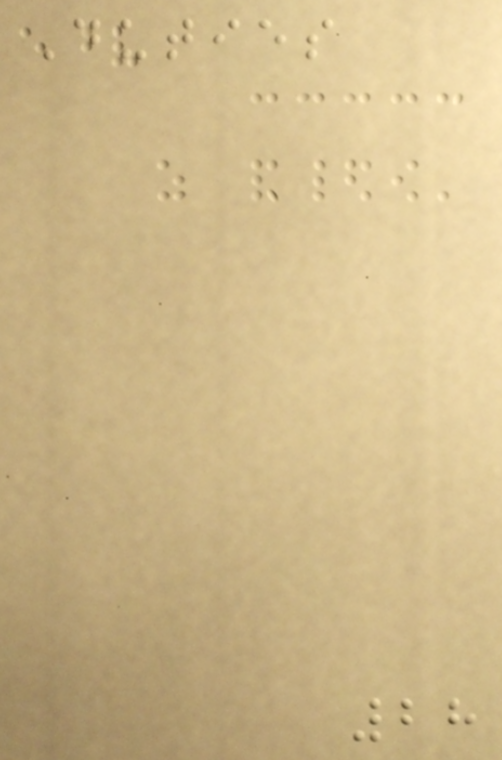Duties
28
